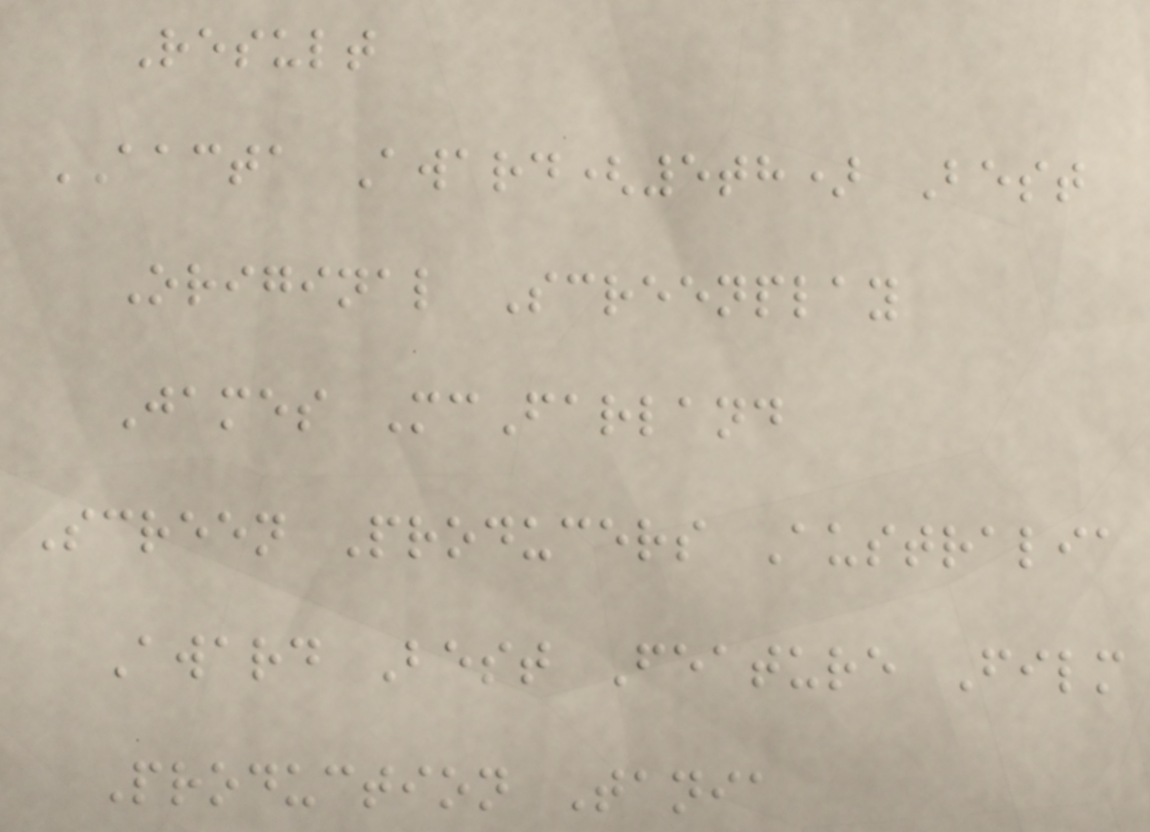Result
AACTA Award(5th) Best
Original Screenplay
James McFarland
Screen Producers Australia
Award Best Feature Film
Production Tania
